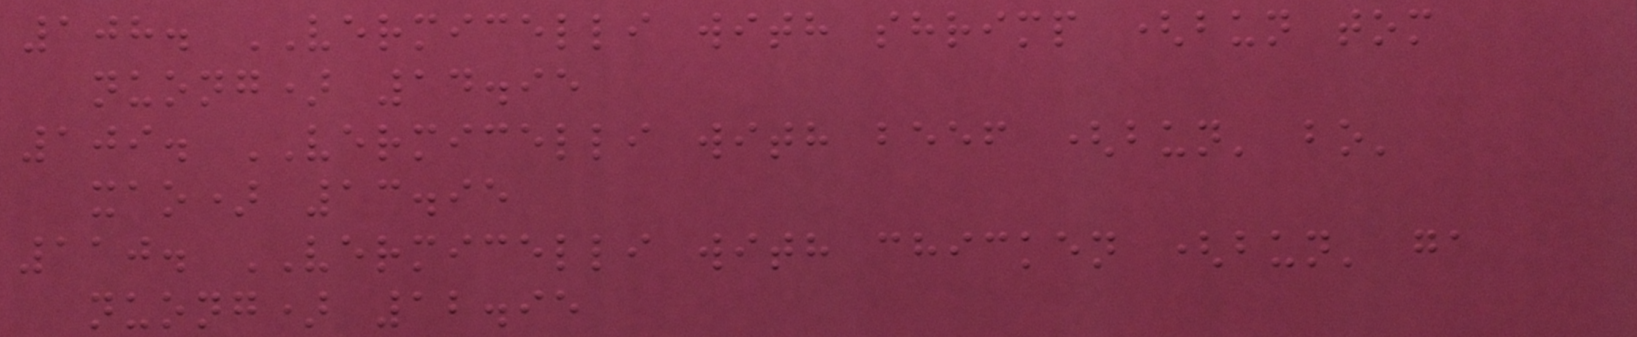108. VERMICELLI with shrimp (bun tom
nuong) 14.95
109. VERMICELLI with beef (bun' bo'
xao) 13.95
110. VERMICELLI with chicken (bun' ga
nuong) 12.95
